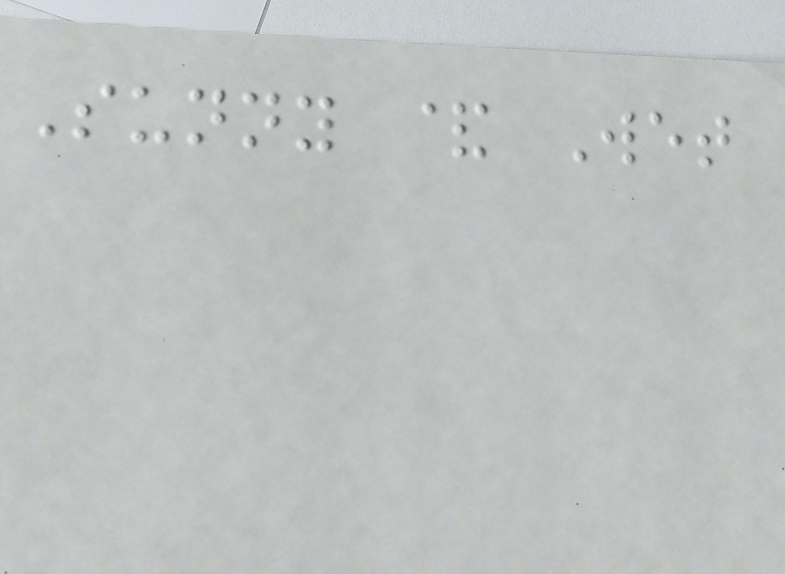Sunny & Wet
